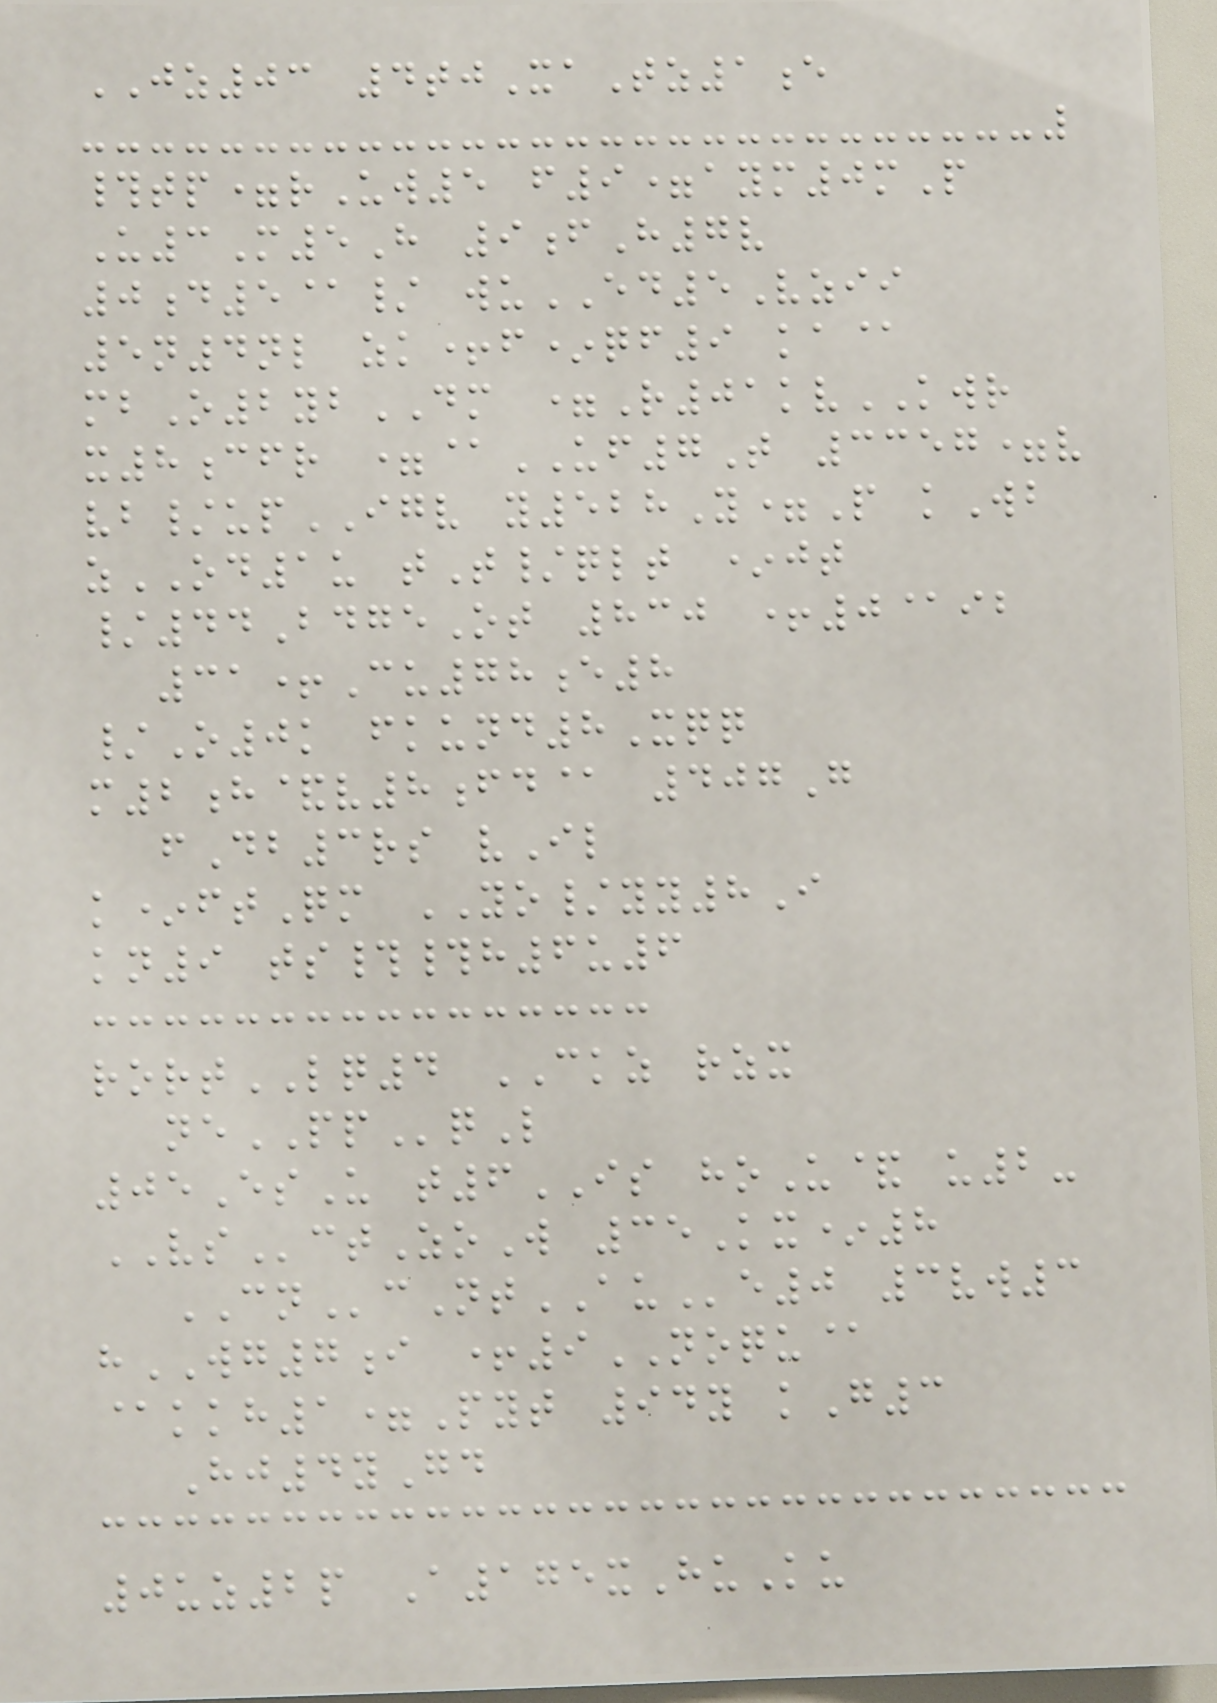JZ03 4tjXaTz1e
#tp=rUw5 f9=aym0mP
U3M5H 9fH7v
0d5@/ wuED5Vzii
5n4nl zk+f*qf9 ka@
mbO2ybDM =R01kvKWR
x8cfr =@UF7T 3357=v
vb/upIGV y528Y=P kWb
zOD1u tT/qlt *jt
/44BdgeOt 830 +0@ib
31+Cu78e8
/O0k fkund8Xqq
m2h&v8fd@ 407G
fDb3rs vIl
k*ftQm YO/yy8I
kn9 ts##h6u6
rortLQ4 CKZ rzx
nePPqL
05EsU t6IS hoU& u2-
VSctZoW 35Kx*8
CNcNtAUe0 3vw3
hWG7i +9NOQU@
@kkh1=Pyt 94y kG3
Hj4yGd
0uz2p A175xHuKu
